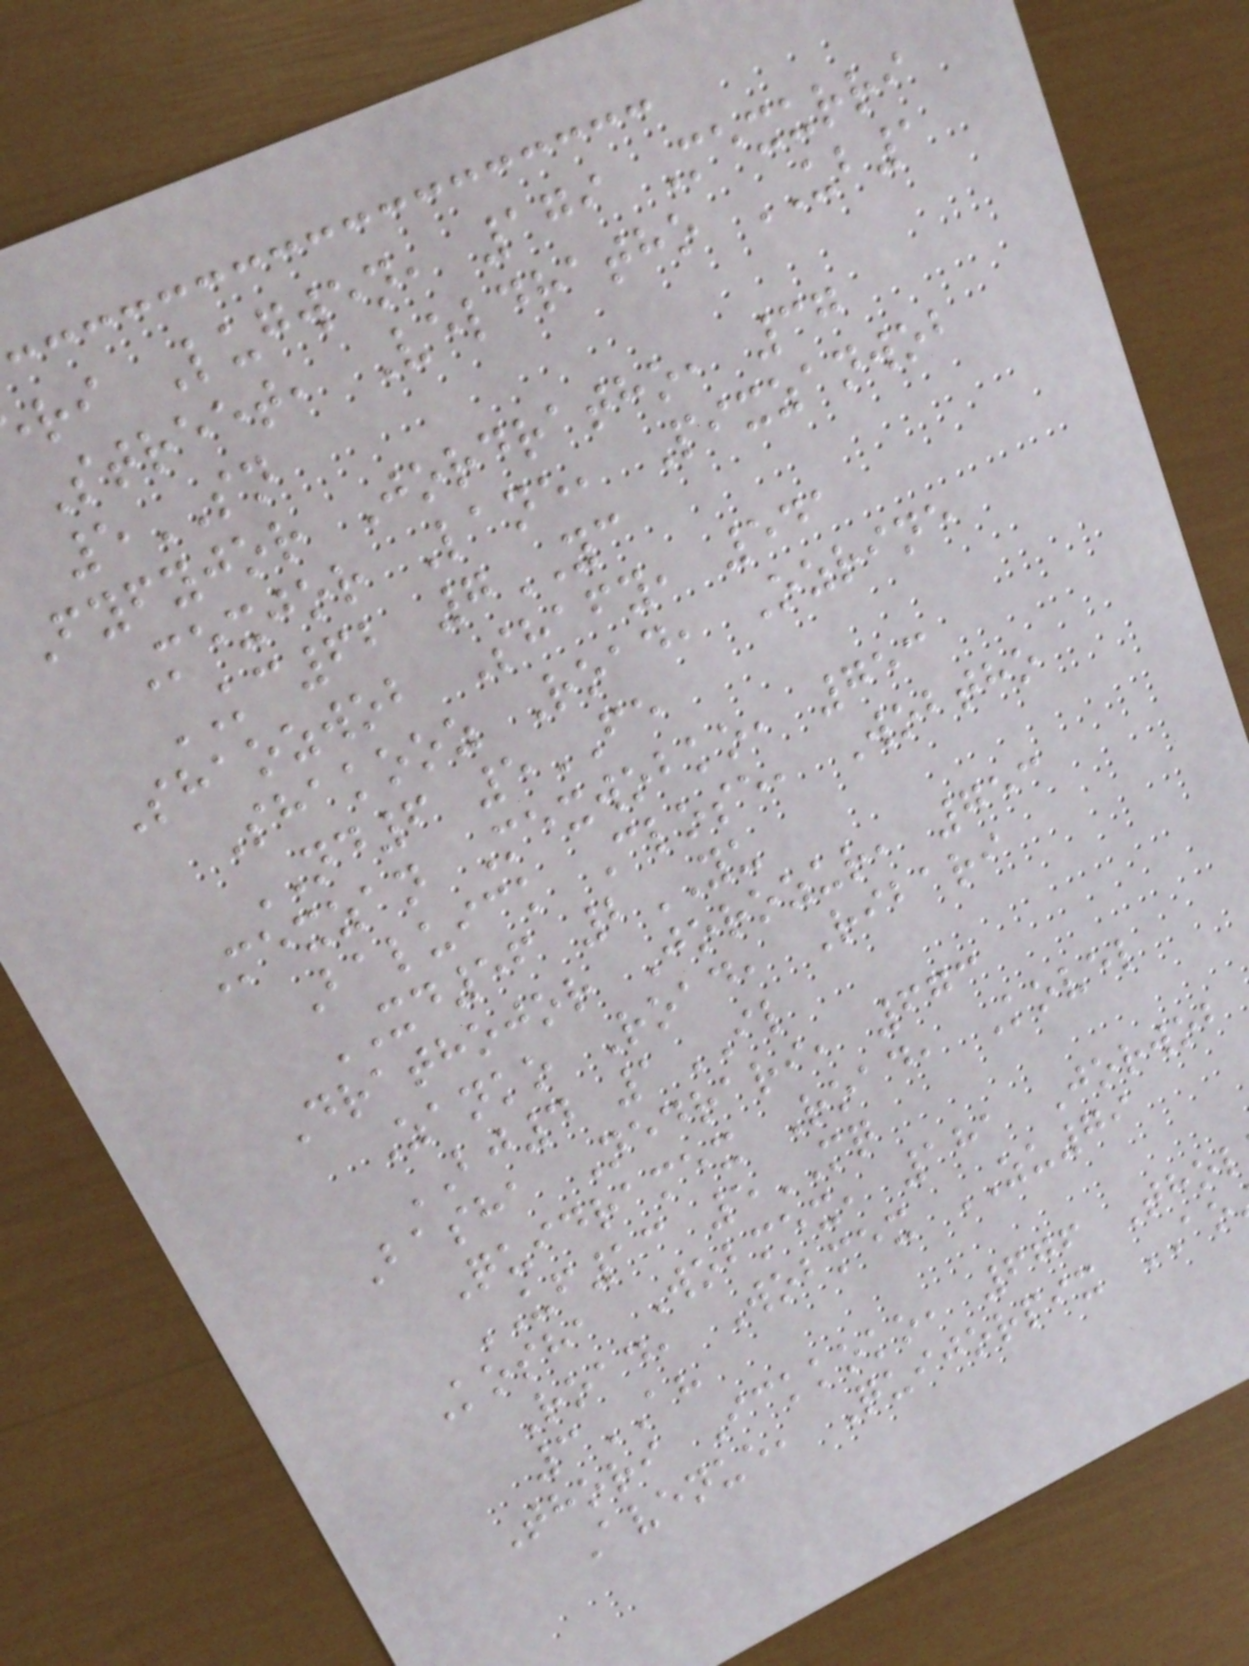ri Lugwen, 179 Mexurri
Street, Veldratho UB1
5SN
Fyfyjor Jordratho, 37
Mexjor Lane, Pixzanwob
KC62 7YC
Shaozwob Shafy, 541
Shakooz Road, Ozrine
ND6 5FE
Mexzan Mexwobko, 753
Baluick Close, Wobtho
XD56 2YU
Drathojor Jorozur, 753
Zanko Road, Ribari
BJ4 1IL
Basha Nedrari, 673
Quidramex Road, Kovel
UF13 5MQ
Kosha Wobmex, 181 Jorwob
Road, Wobmex ZU79
3AH
Thori Ickkoko, 676 Thol
Avenue, Quijorpix AO
